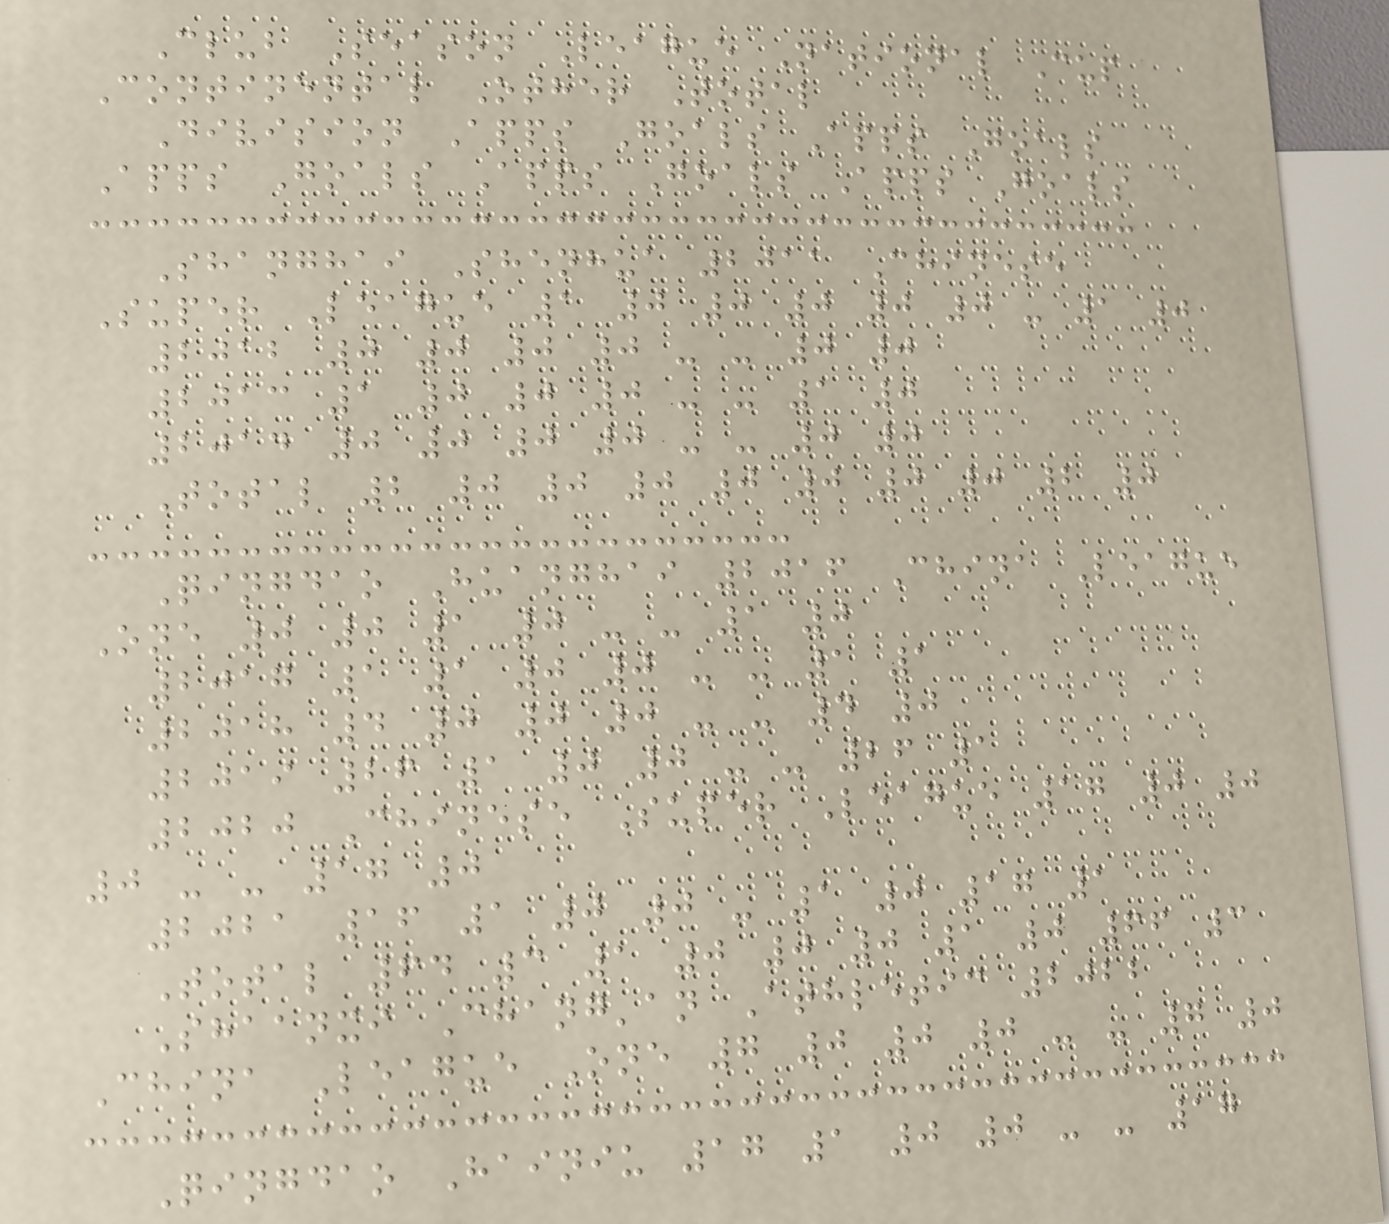Club Season League National Cup
Continental Other Total
Division Apps Goals Apps Goals
Apps Goals Apps Goals Apps Goals
Shanghai Shenhua 2011 Chinese
Super League 1 0 0 0 0 0 - 1 0
2012 0 0 0 0 - - 0 0
2013 1 0 0 0 - - 1 0
2014 0 0 0 0 - - 0 0
Total 2 0 0 0 0 0 0 0 2 0
Qingdao Huanghai 2016 China League
One 0 0 1 0 - - 1 0
2017 1 1 0 0 - - 1 1
2018 4 0 0 0 - - 4 0
2019 26 1 0 0 - - 26 1
2020 Chinese Super League 17 0 0
0 - - 17 0
2021 16 1 0 0 - 1 0 17 1
Total 64 3 1 0 0 0 1 0 66 3
Shaanxi Chang'an Athletic 2022
China League One 7 0 0 0 - - 7 0
Qingdao Hainiu 17 1 0 0 - - 17
